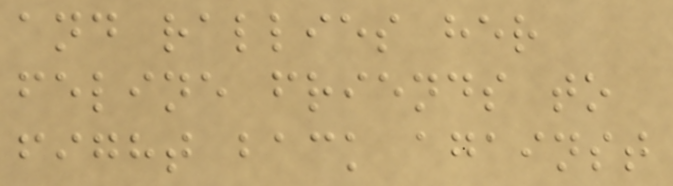and rallies her
feline friends to
fight back against
